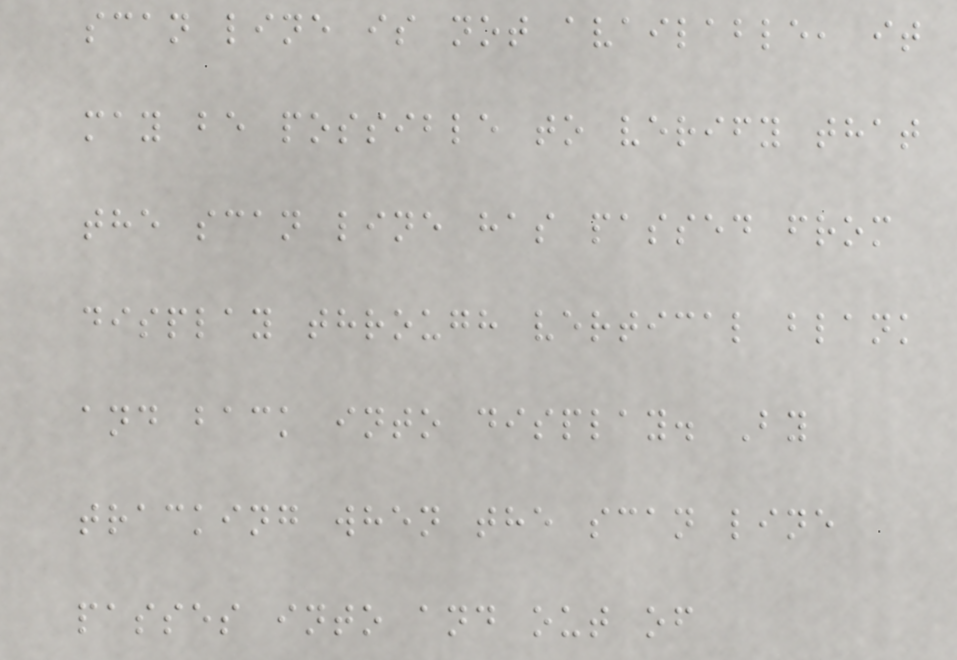scan line is not available, it
may be possible to verify that
the scan line has passed from
display through vertical blank
and back into display. By
tracking when the scan line
passes into and out of
